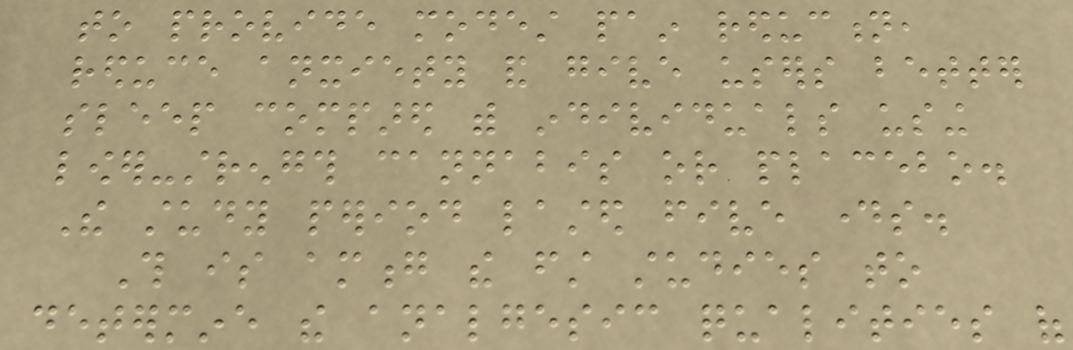to provide modest pain reduction,
reduce anxiety and give users better
sleep compared with individuals using
lower-strength cannabis or placebo.
The study period lasted five days.
This is among the first studies to
determine the analgesic qualities of
